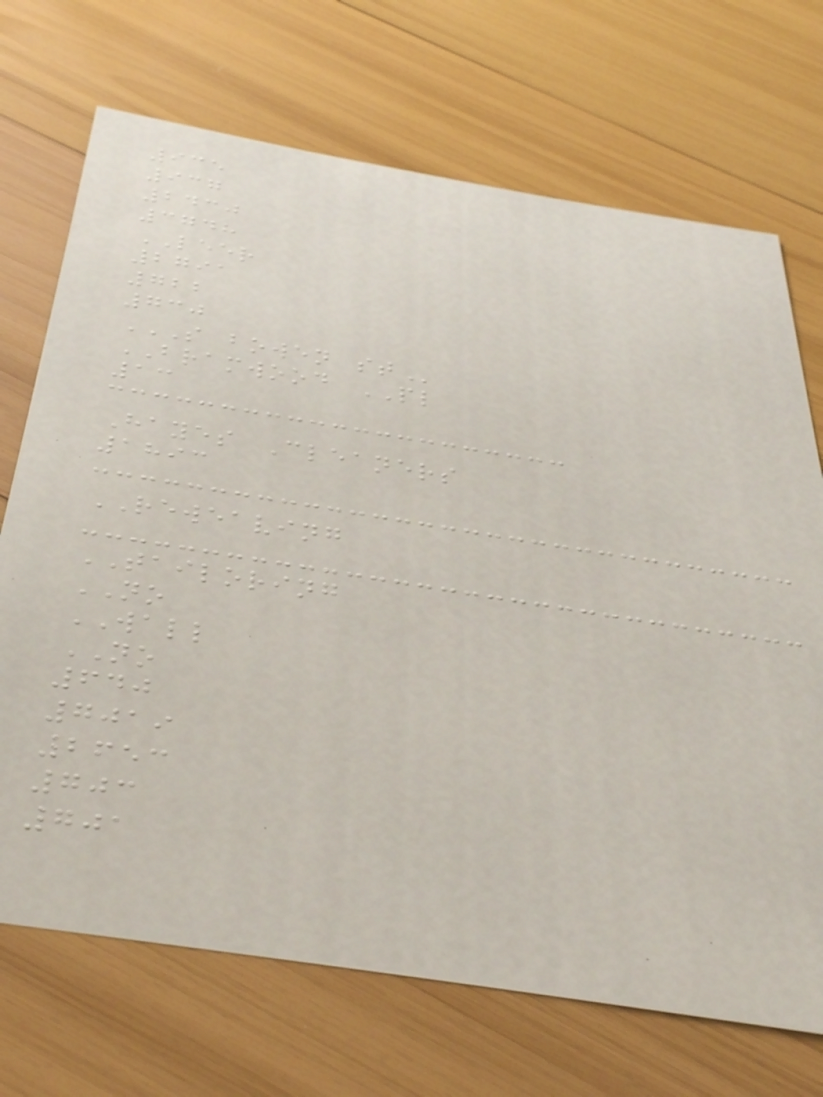935
937
2430
3748
LEER
2791
722
730
S BOWEN ST
BRAMWOOD PL
13
Hayes Cleaners
1893
REWEAVING
TAILORING
NO
WALL
NO
640
7019
2653
703
701
